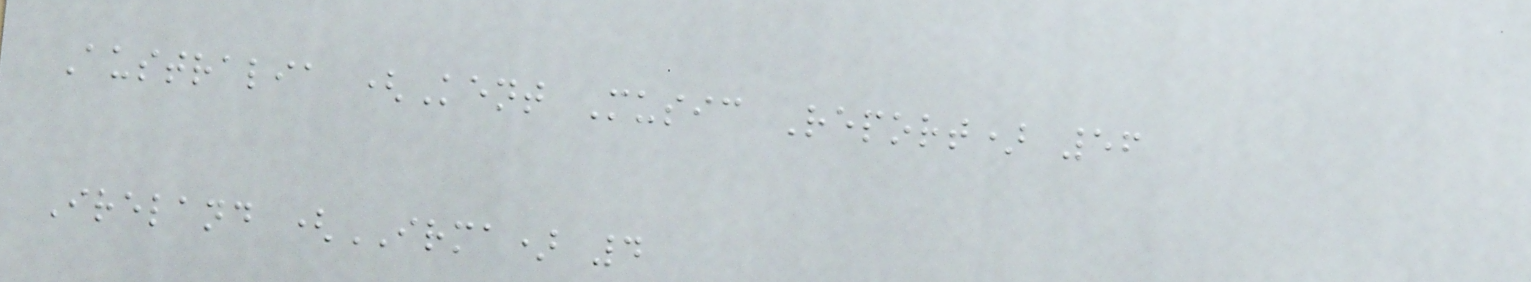Australia (Kent Music Report) 56
Ireland (IRMA) 4
